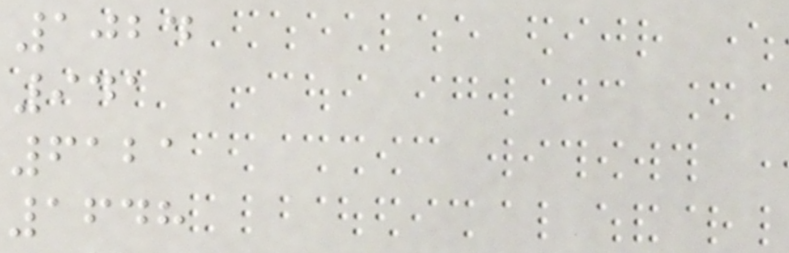1024
941
6121
1648
